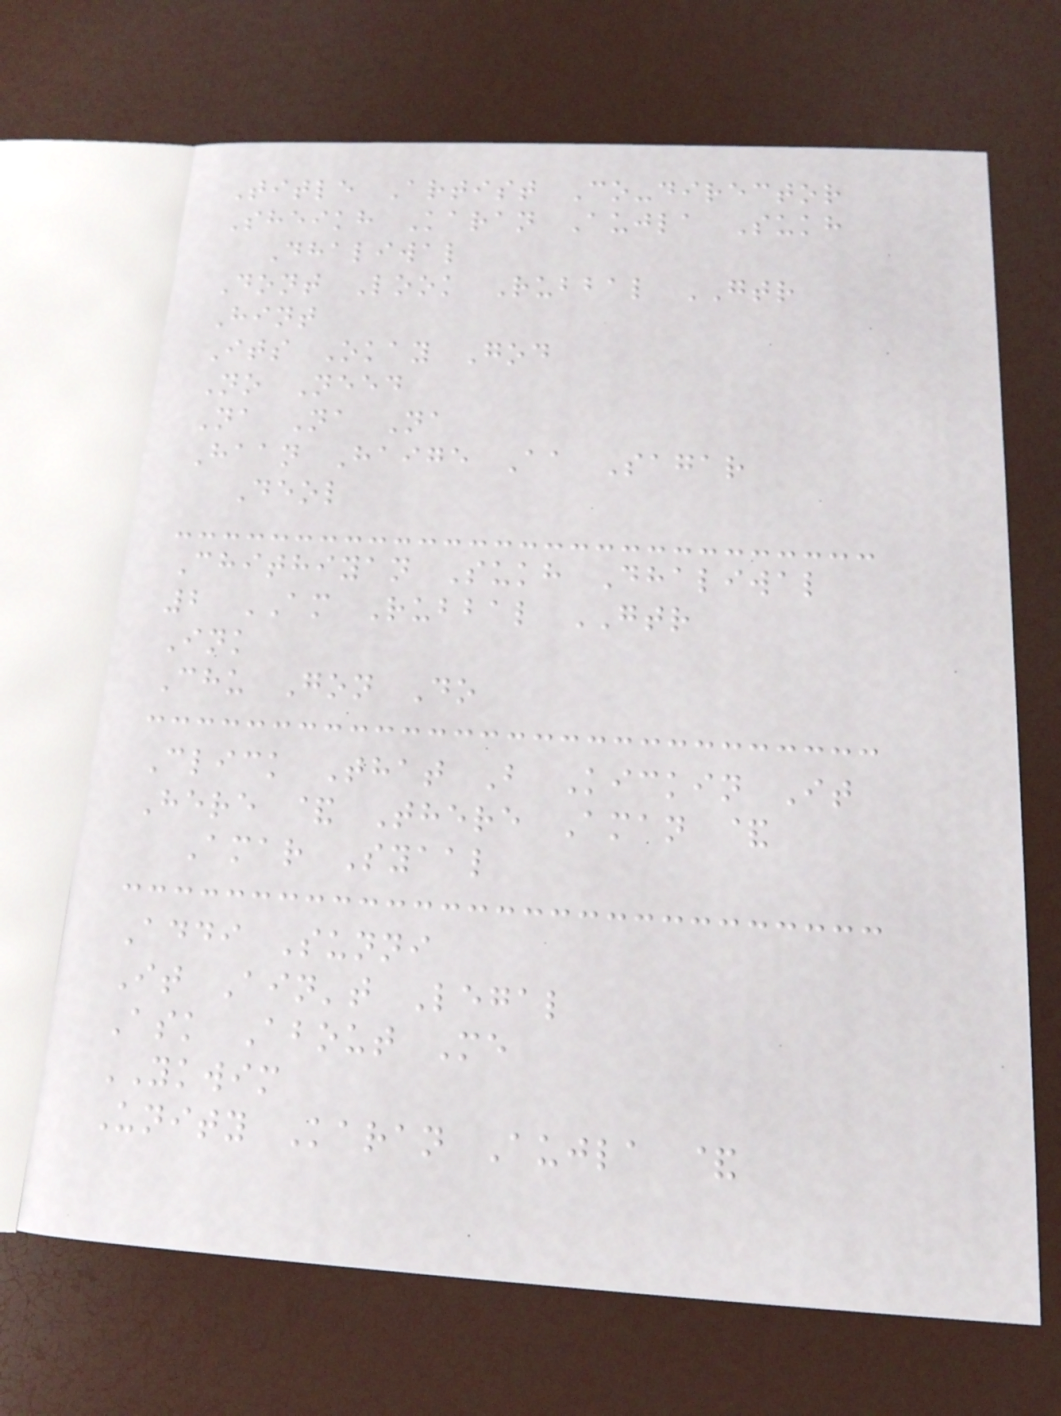Title Artist Co-director
Sheikh Karan Aujla Sukh
Dhaliwal
Dont Look Rubbal GTR
Hint
Its Okay God
No Need
Na Na Na
Haan Haige Aa Sagar
Deol
Chithiyan Sukh Dhaliwal
2 AM Rubbal GTR
Ink
Chu Gon Do
Click That B Kickin It
Here & There Aman &
Amar Syaal
Addi Sunni
It Ain't Legal
Ask About Me
YKWIM
Unity Karan Aujla &
